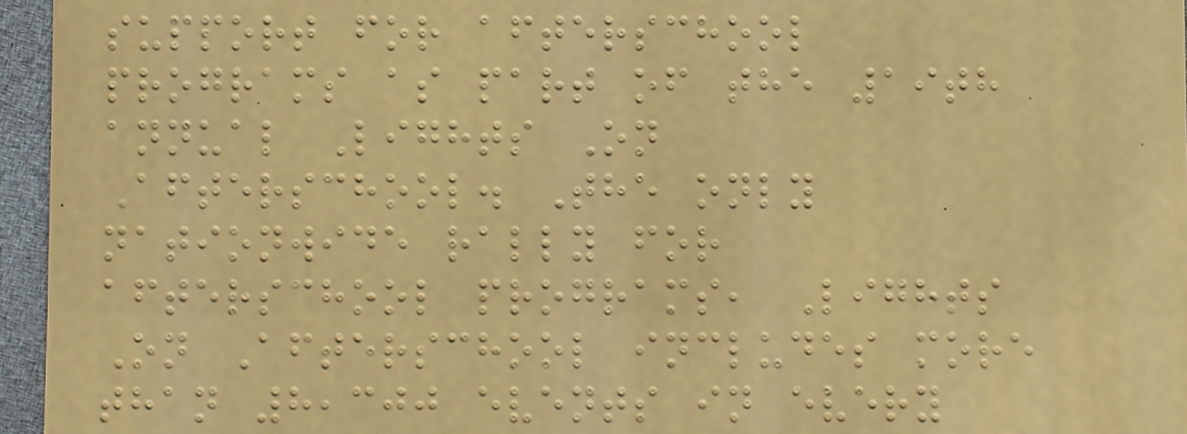support for afterschool
programs as part of the 19th
annual Lights On
Afterschool. The only
nationwide rally for
afterschool programs, Lights
On Afterschool includes more
than 8,300 events in every
